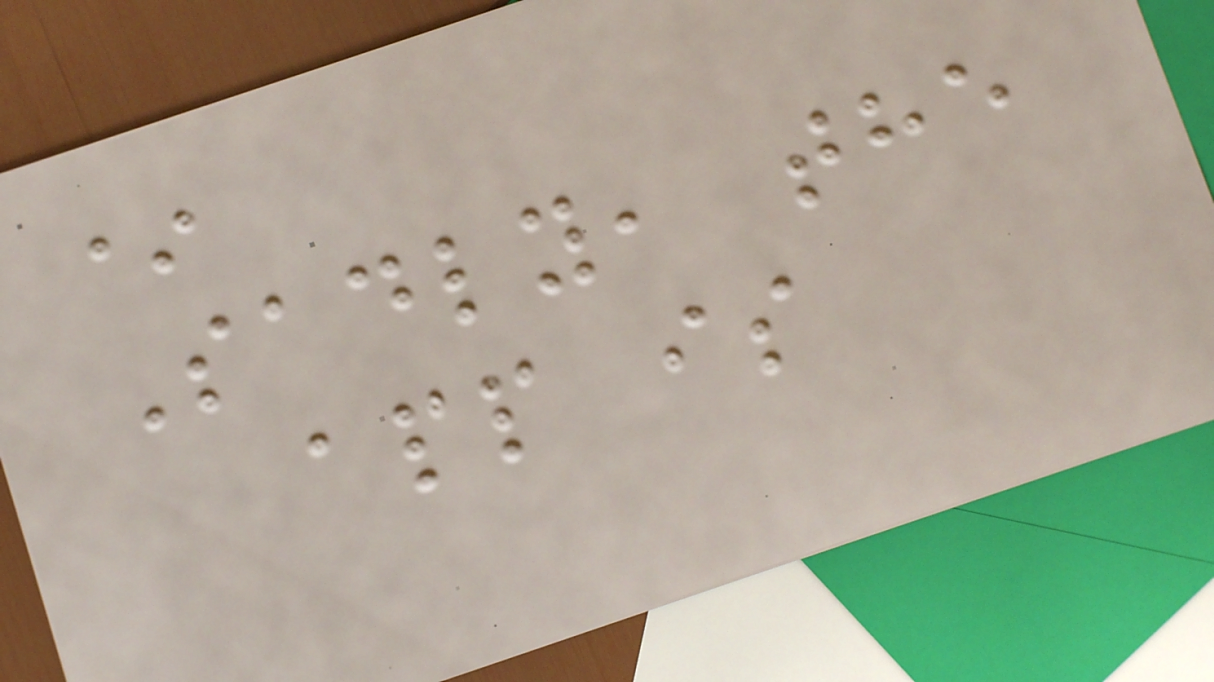*
Sadly, the
app is
